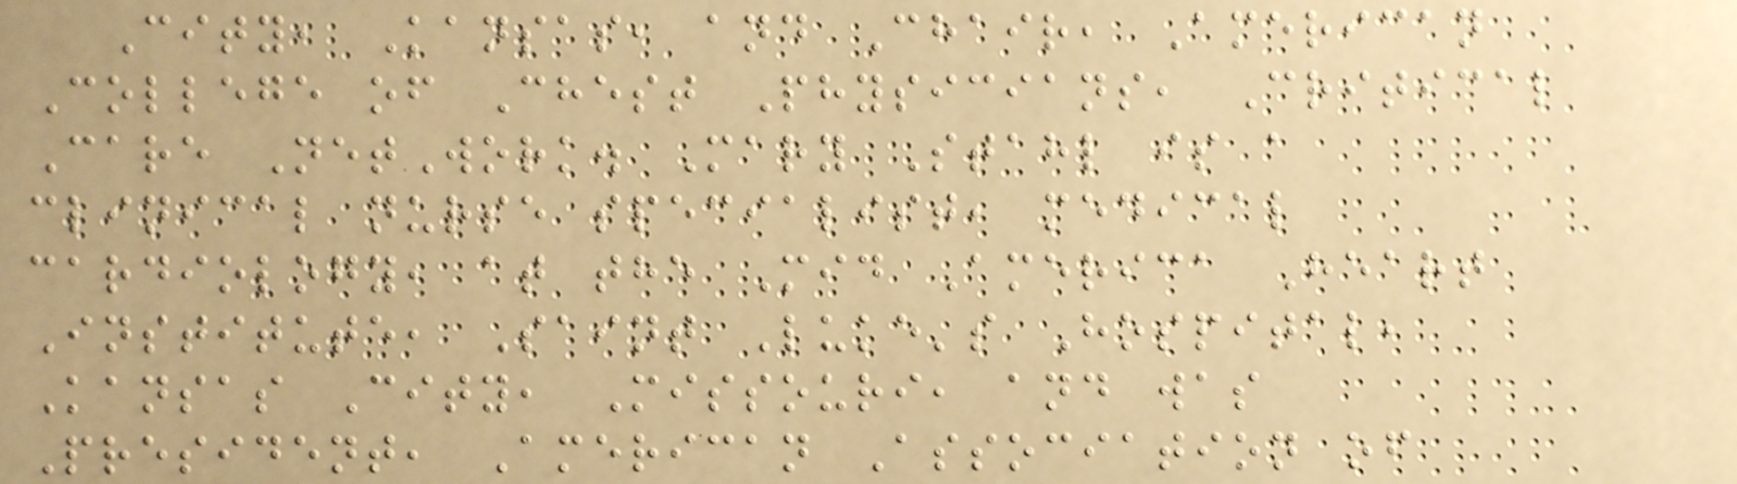City, Kansas, and Chair, American
College of Chest Physicians, Critical
Care NetWork. Mary Stahl is a
clinical nurse specialist, medical
cardiology, at the Mid America Heart
Institute, Saint Luke's Hospital,
Kansas City, Missouri, and was
President, American Association of
